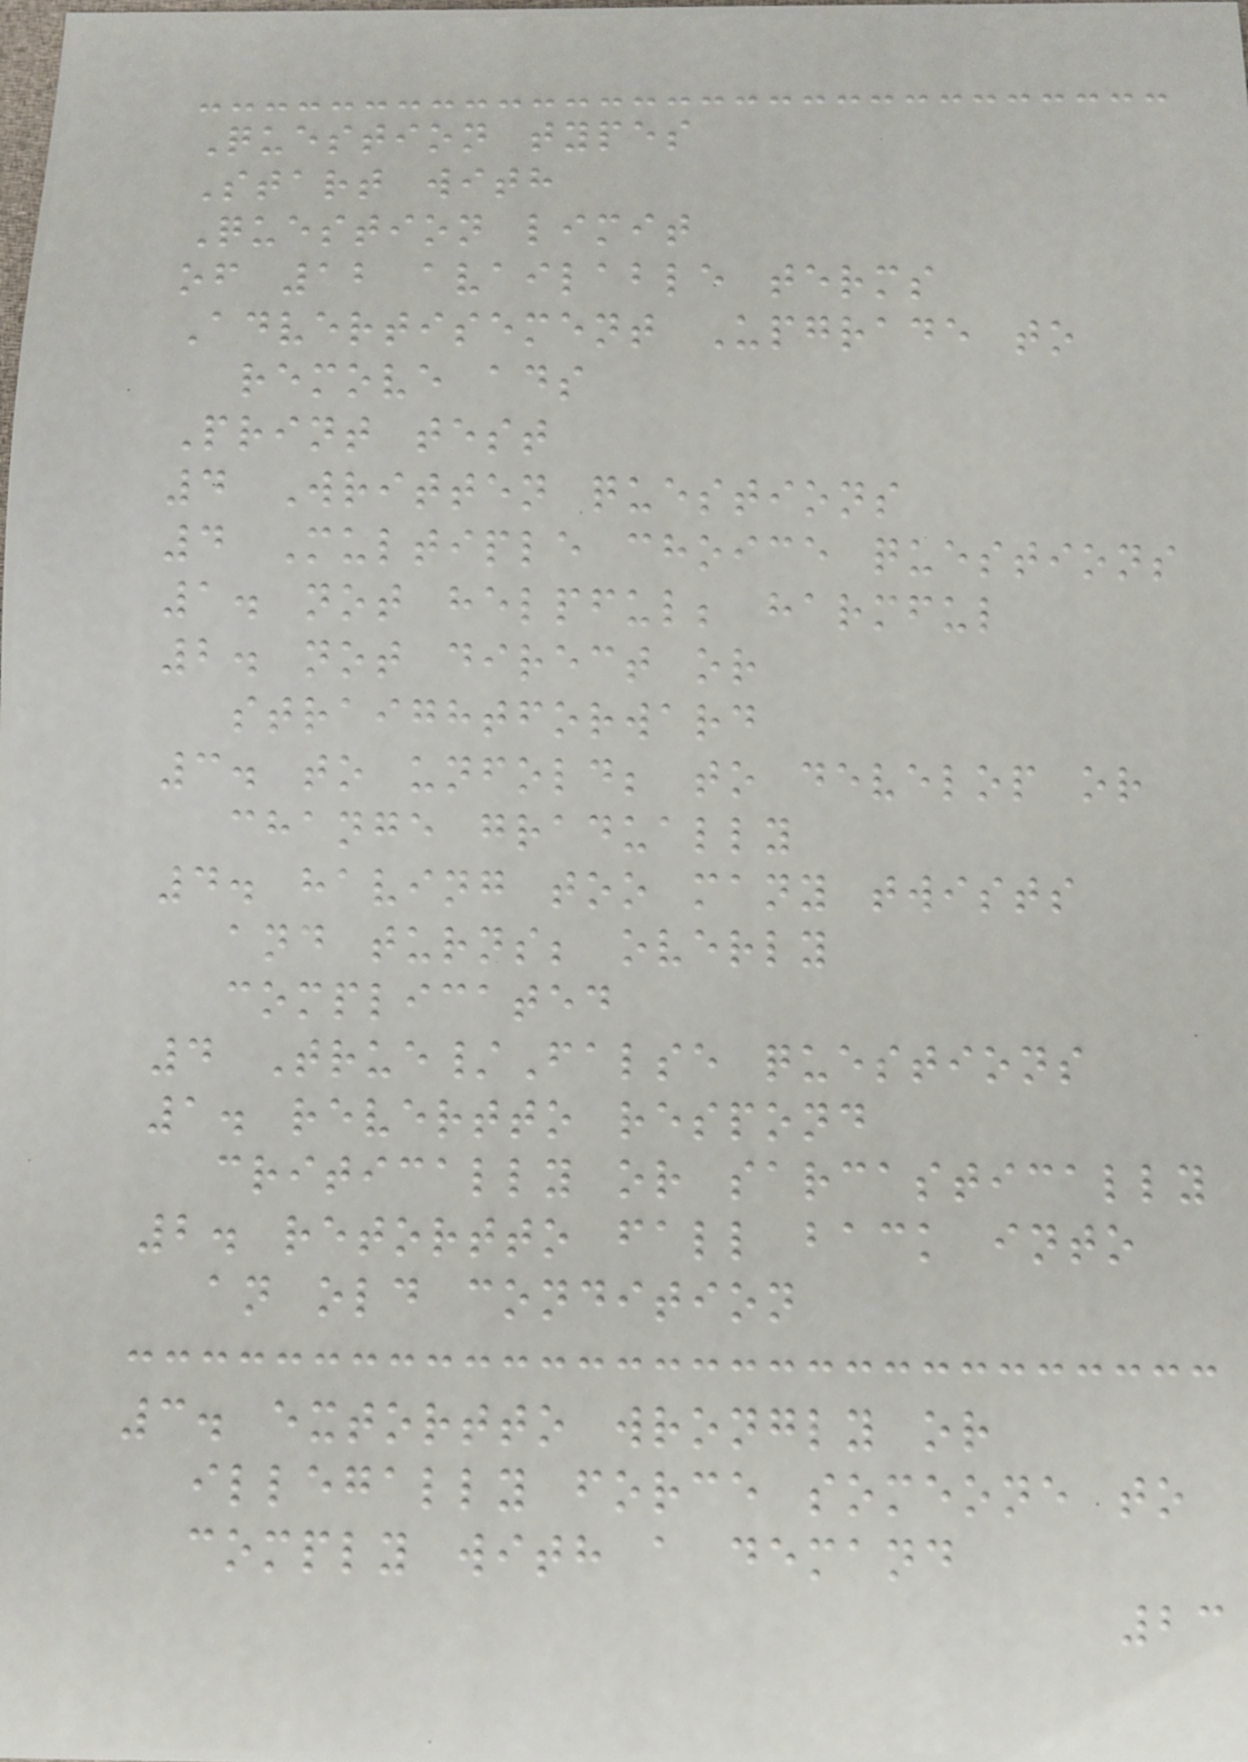Question types
Start with
Question limit
of 12 available terms
Advertisement Upgrade to
remove ads
Print test
4 Written questions
4 Multiple choice questions
1. not helpful; harmful
2. not direct or
straightforward
3. to unfold; to develop or
change gradually
4. having too many twists
and turns; overly
complicated
4 True/False questions
1. revertto respond
critically or sarcastically
2. retortto fall back into
an old condition
3. extortto wrongly or
illegally force someone to
comply with a demand
23
